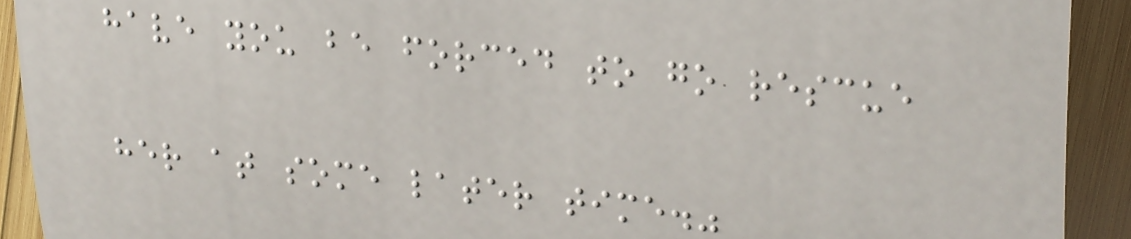have you be forced to go rescue
her at some later time."
